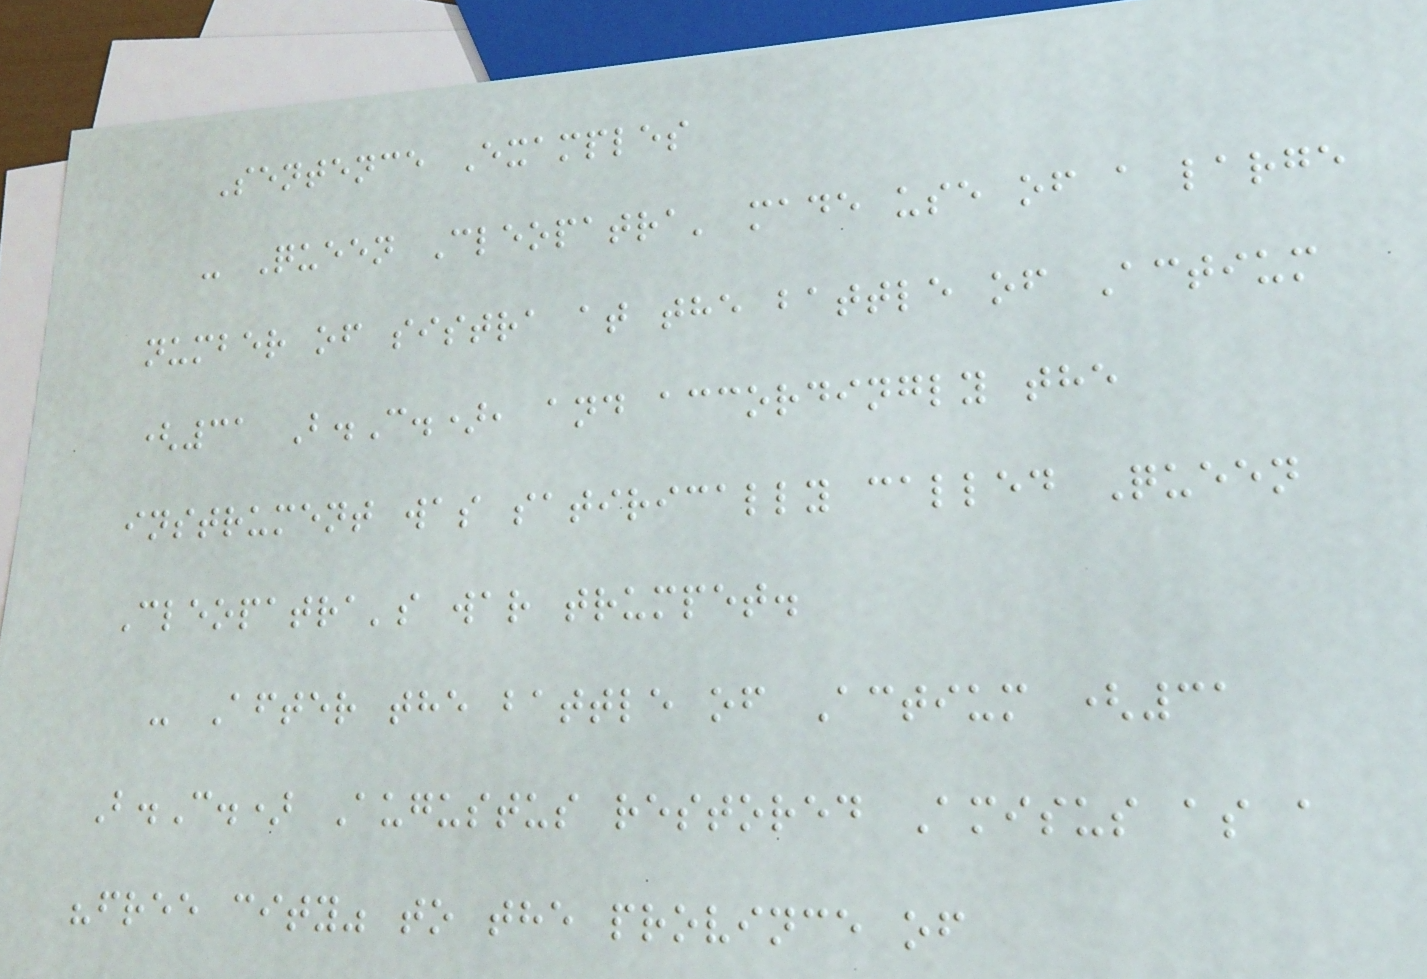Sentence Examples
- Queen Cleopatra' made use of a large
number of sistra at the battle of Actium
(31 B.C.), and accordingly the
instrument was satirically called Queen
Cleopatra's war trumpet.
- After the battle of Actium (31
B.C.) Augustus restored Amisus as a
"free city" to the province of
